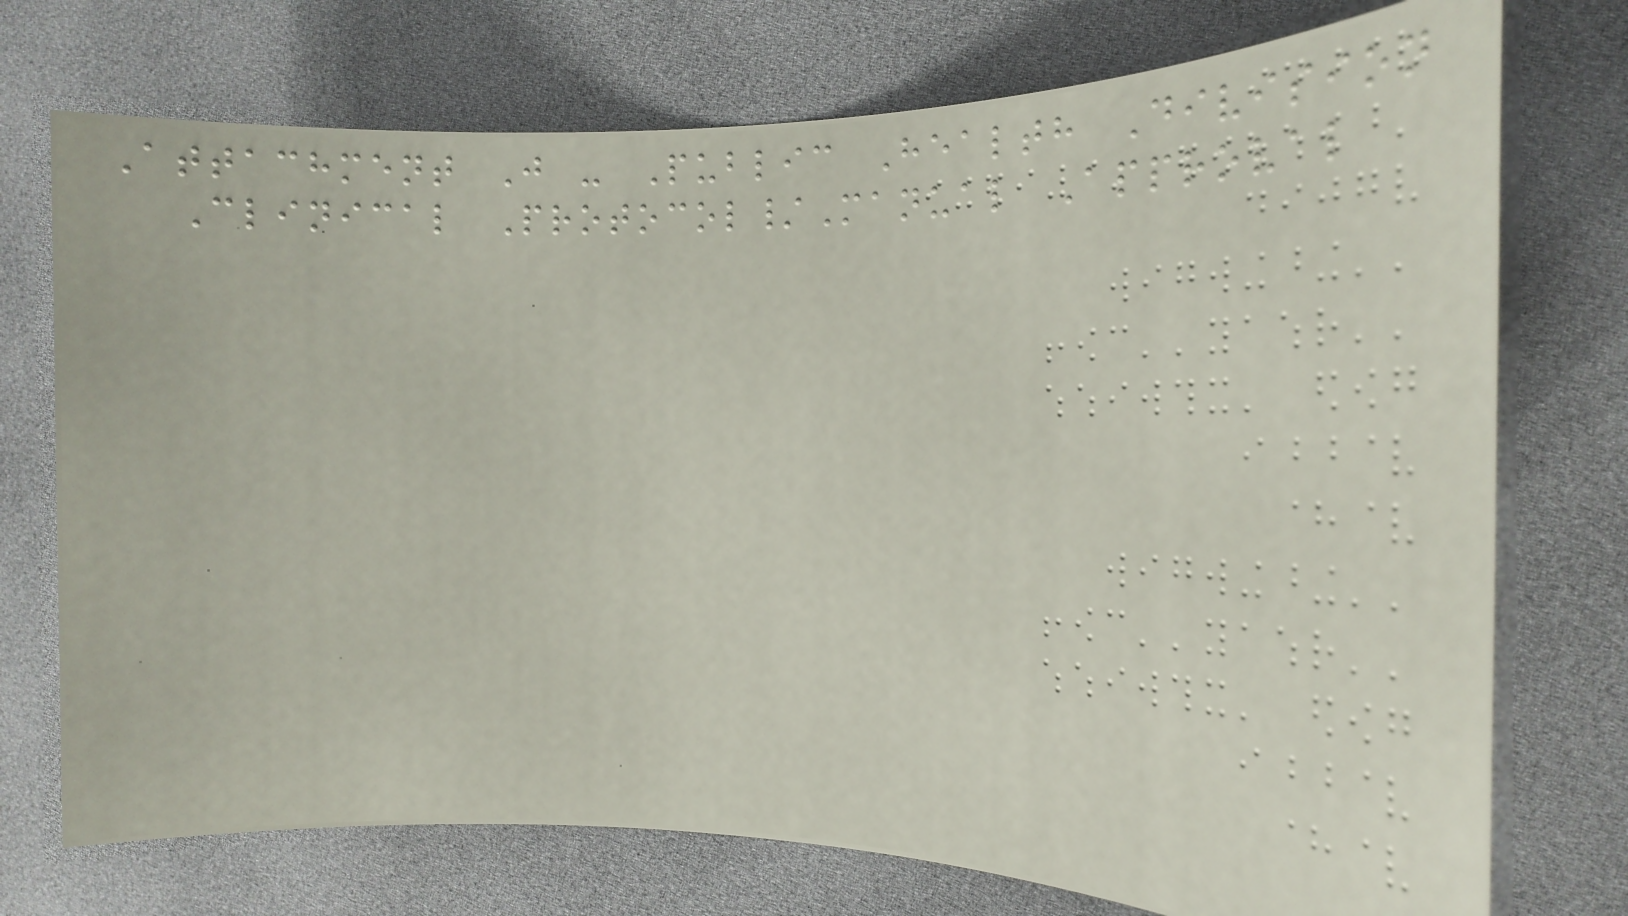Attachment J - Public Health Division
Clinical Protocol/Manual Approval
